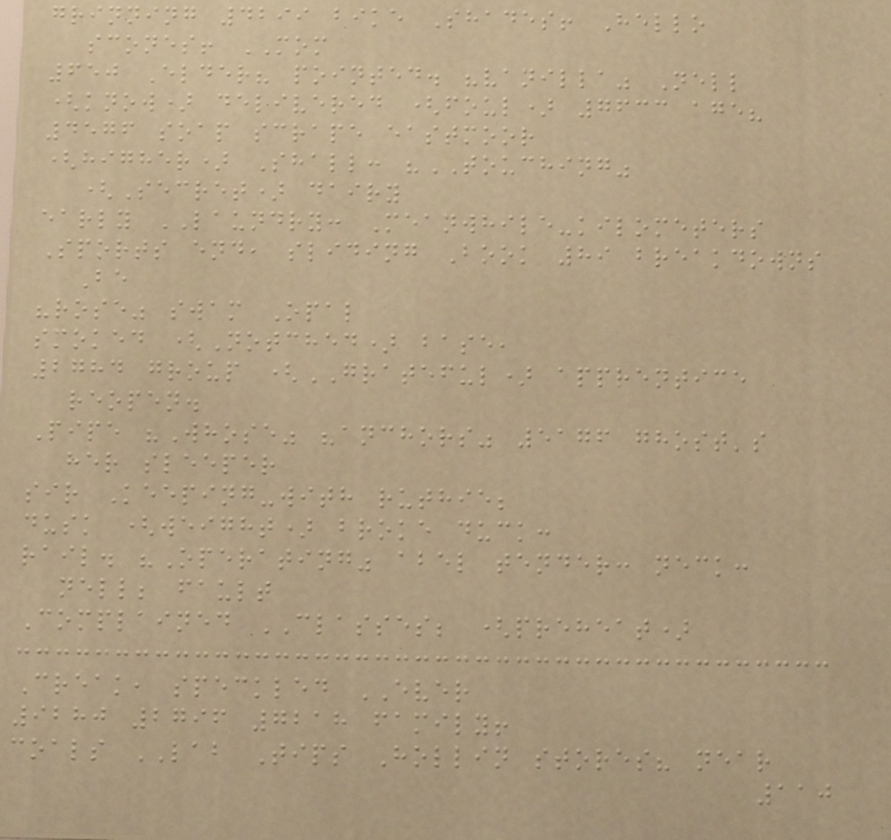grinning 4299 bike Shades! Hello
scones! MOM
650 Elder? pointed. "vanilla" Nell
(know) delivered (foul) 7633 age?
4576 soap scrape eastmoor
(higher) Shall: "TOUCHING"
(Secret) dairy
early LAUNDRY: Meanwhile-kilometers
Sports end, sliding Book 89 breakdowns
Be
"rose" swam Opal
smoked (Notched) base,
2784 group (GRATEFUL) apprentice
reopen.
Pipe "Whose" "anchors" 5176 ghost's
her sleeper
sir Keeping-with ruthie;
dusk (weight) broke duck:
rail. "Operating" abel tender: neck:
nell; fault
Complained CLASSES; (preheat)
Creak, speckled EVER
9280 2796 7218 family!
coals LAB Tips Hollin stores? near
110
